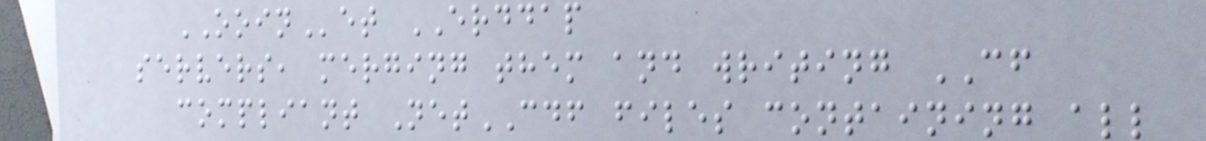OOINet ERDDAP
servers, merging them and writing CF
compliant NetCDF files containing all
